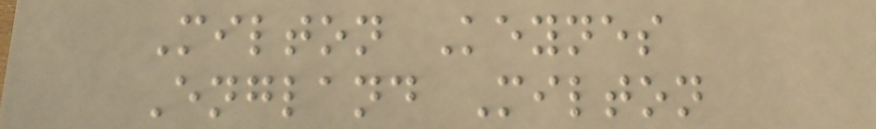Milton Keynes
England Milton
